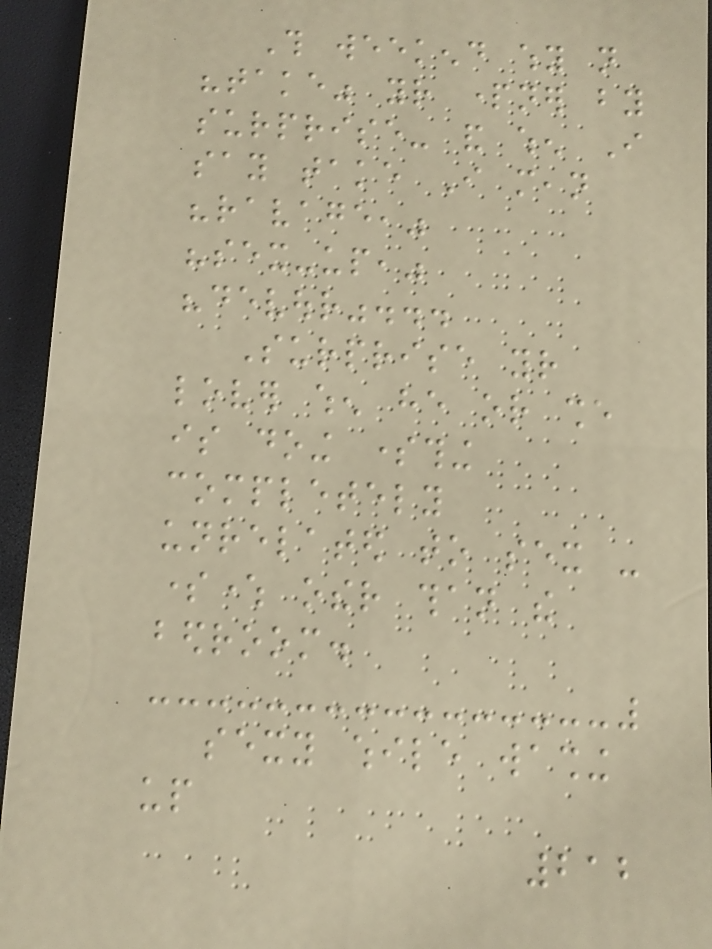This weekend why not
"take" your partner by
surprise- and when I
say take I mean
"ravage,"
"sex-up,"
"devour"...
Surprise your
lover when he or she
is doing something
completely
unrelated to sex -
somewhere other than the
bedroom.
sexy while washing
up
212
